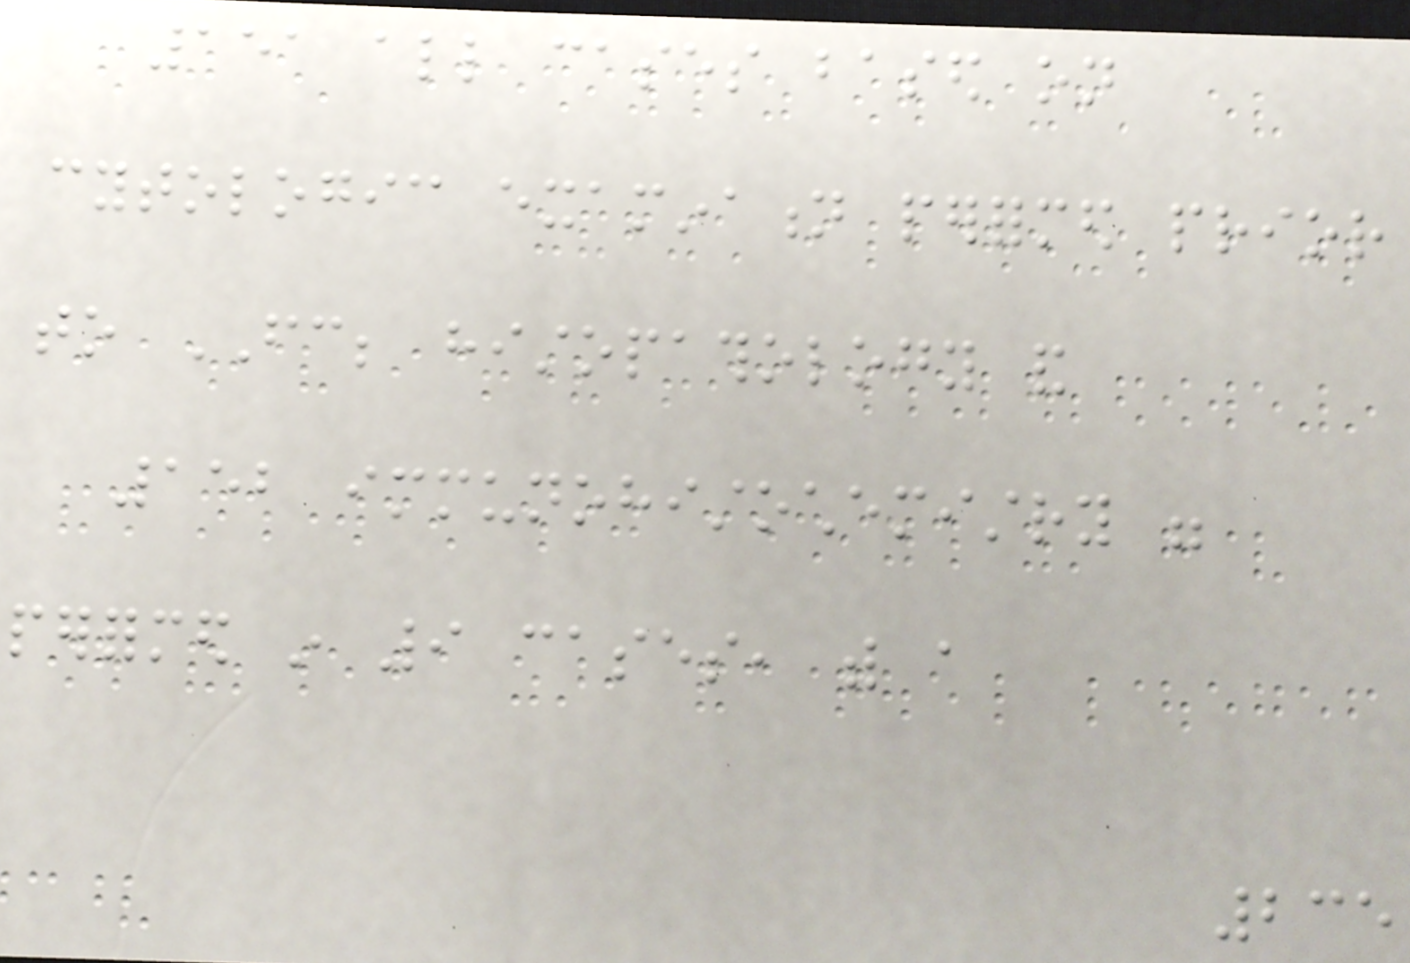151 all cases based on
cytologic examination performed prior
to FC; histopathology and
152 immunohistochemistry were
performed in 9 cases, with a
235
